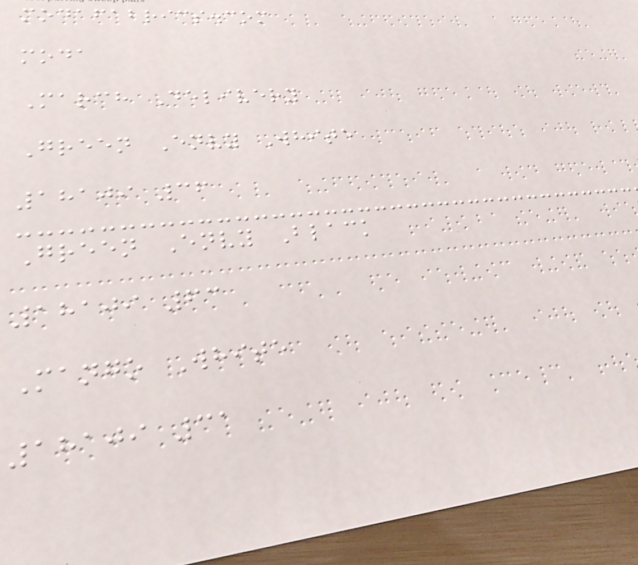modafabrics.com
moda
March Delivery
Green Envy White
18109 36
Green Envy Black
18109 63
Mango White
18109 31
